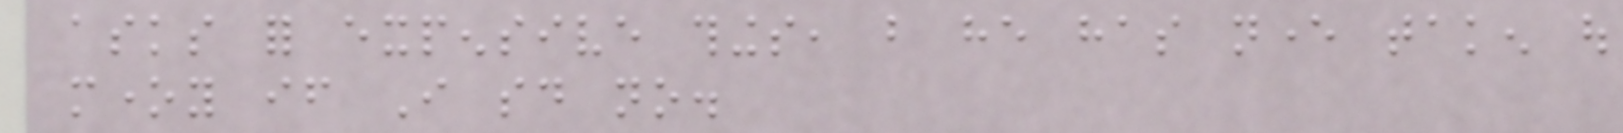asks for expensive things, but he has never taken out
money if I said no.
